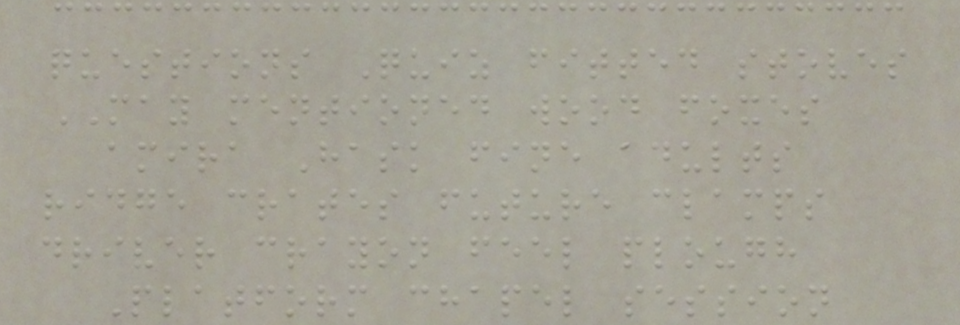questions Quiz fitted stoves
MAY mentioned wood foxes
amira Hask fine adults
ridge crates future clamps
driver crayon feel plough
Platform chapel session
